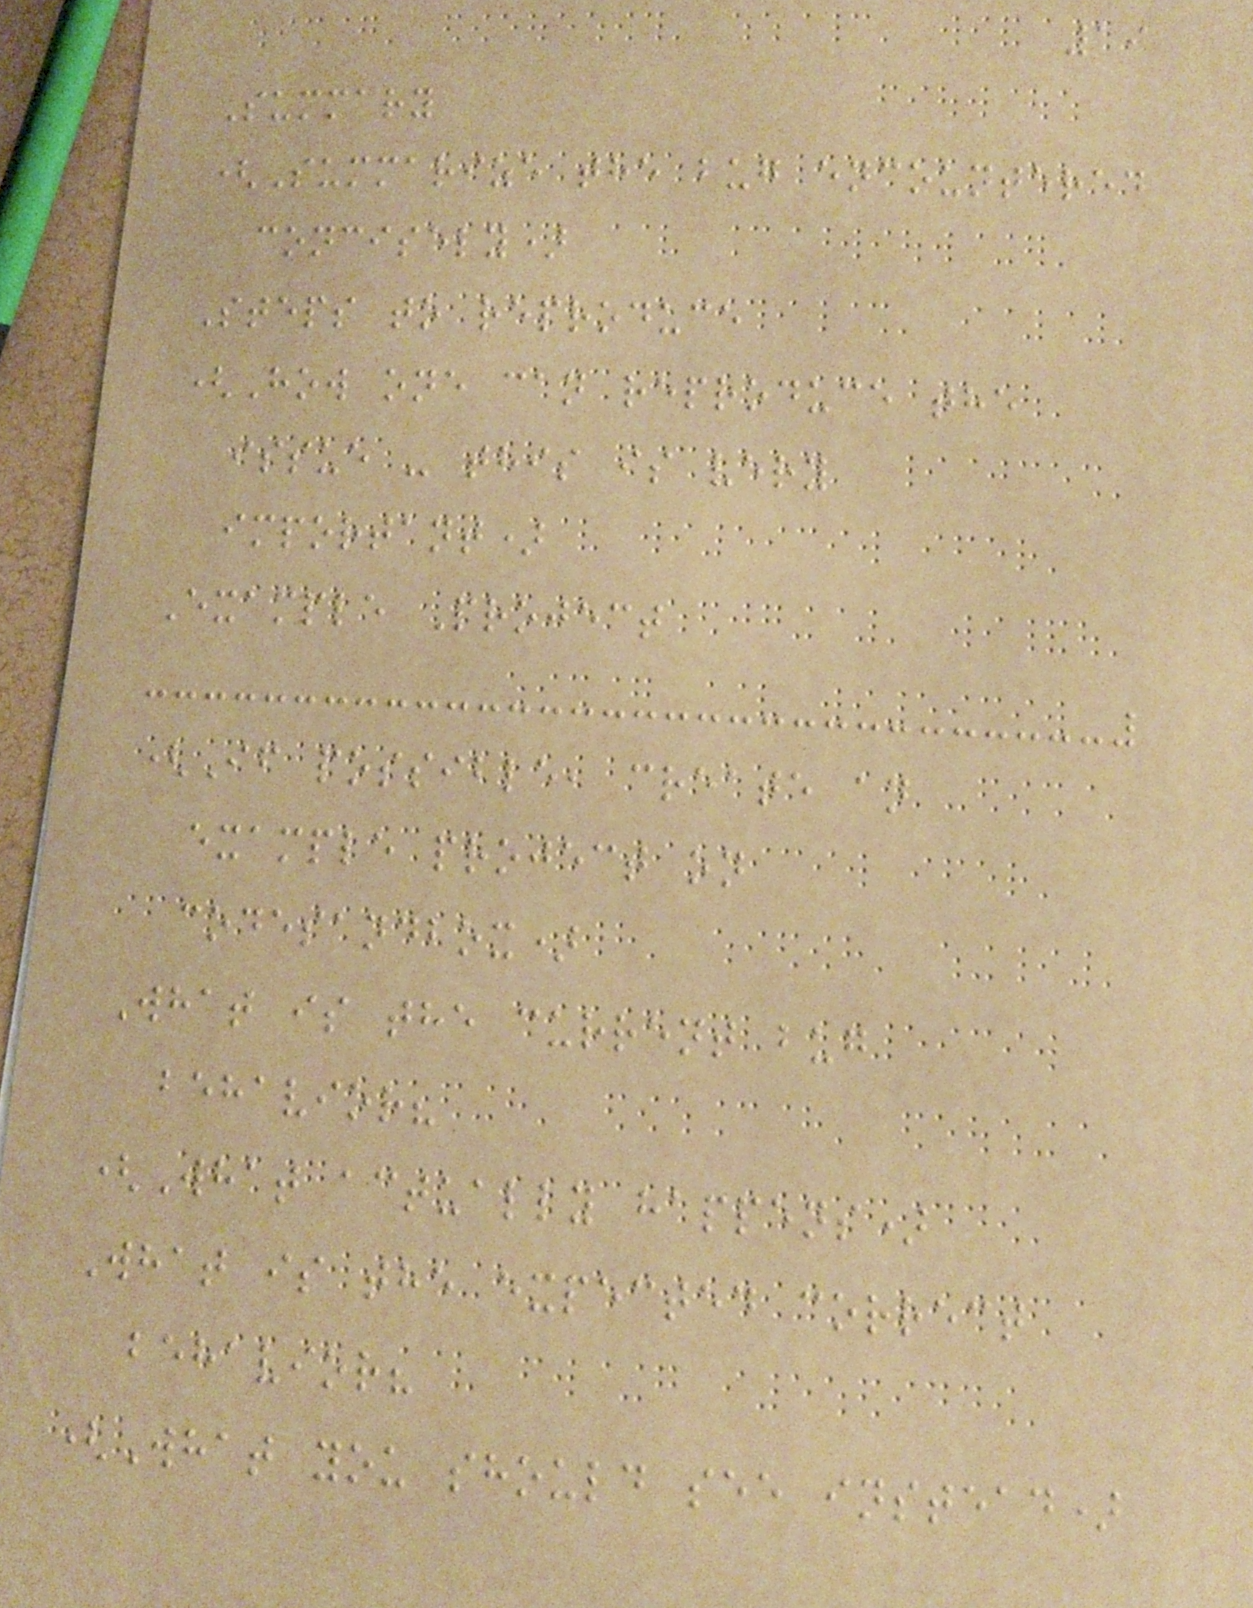19
Summary
(Summarize the bug encountered
concisely)
Steps to reproduce
(How one can reproduce the
issue - this is very
important)
Example Project
(If possible, create an
example project on
codesandbox)
What is the current bug
behavior?
(What actually happens)
What is the expected correct
behavior?
(What you should see instead)
